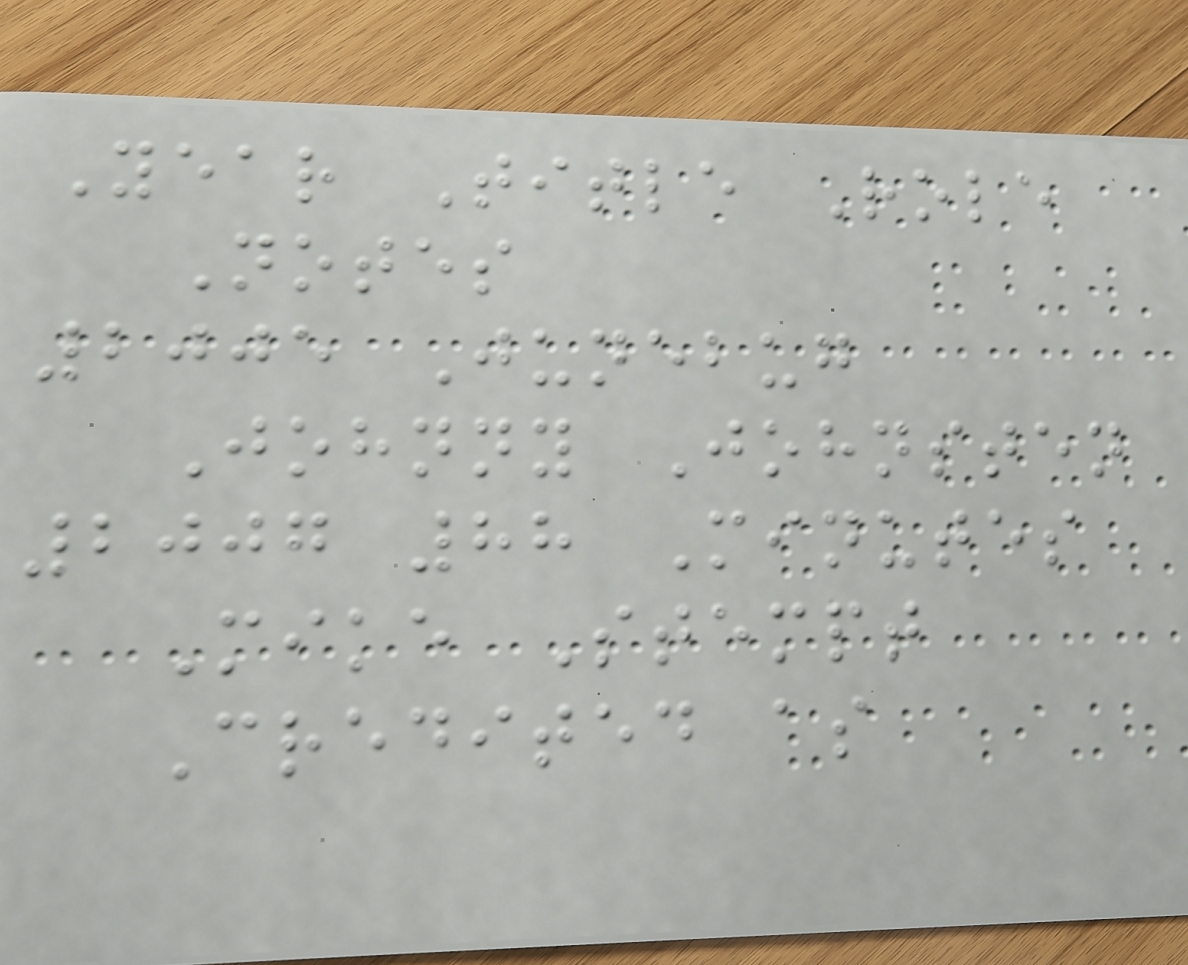Year Title Role
Notes
2005 Junebug
Johnny Johnsten
2007 88 Minutes
Mike Stempt
Credited as
